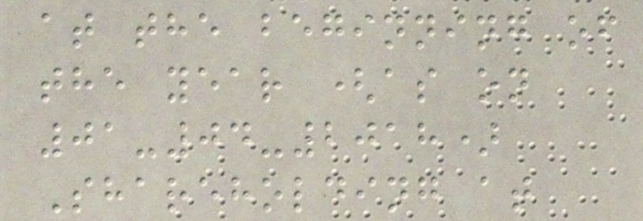at the beginning of
the year (as on
01-04-2018)
Shareholding at
